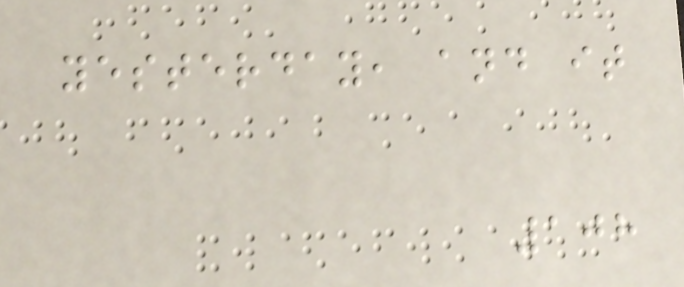yesterday, and it
108
